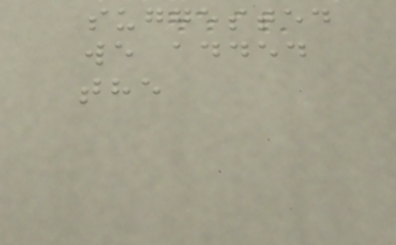suggested
we added
the
